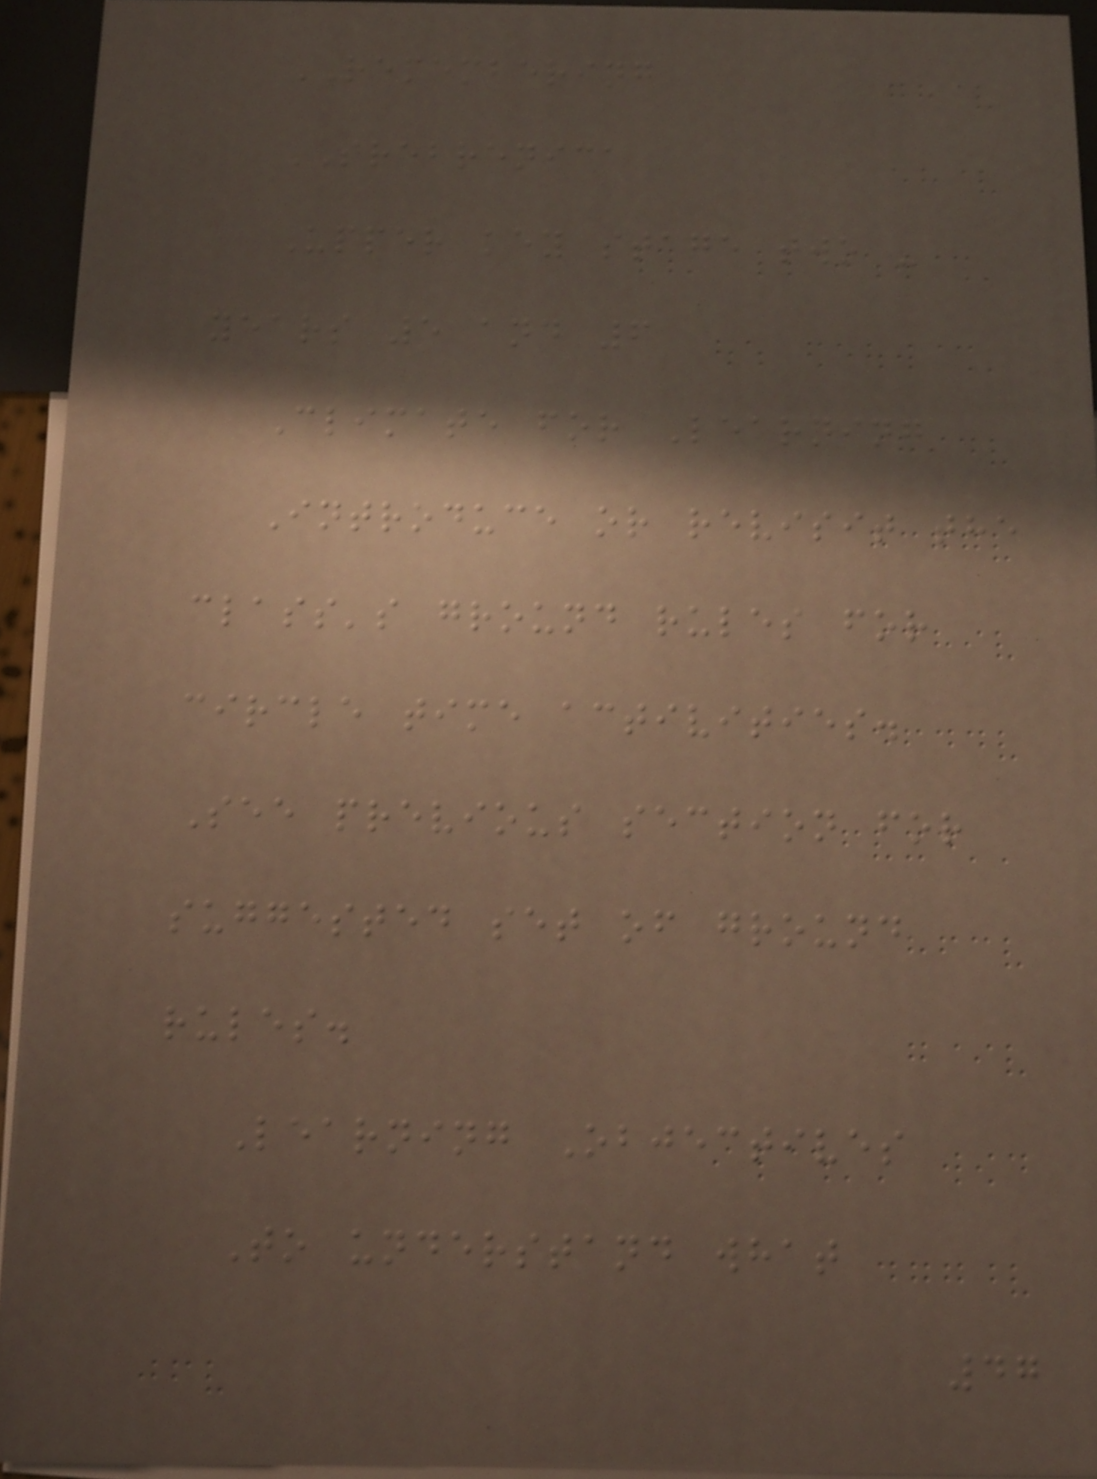REMEMBERING
SREBRENICA
Upper key stage two -
years 5 and 6
Climate for Learning
Introduce or revisit the
class's ground rules for
circle time activities.
See previous section for
suggested set of ground
rules.
Learning Objectives
To understand what
47
